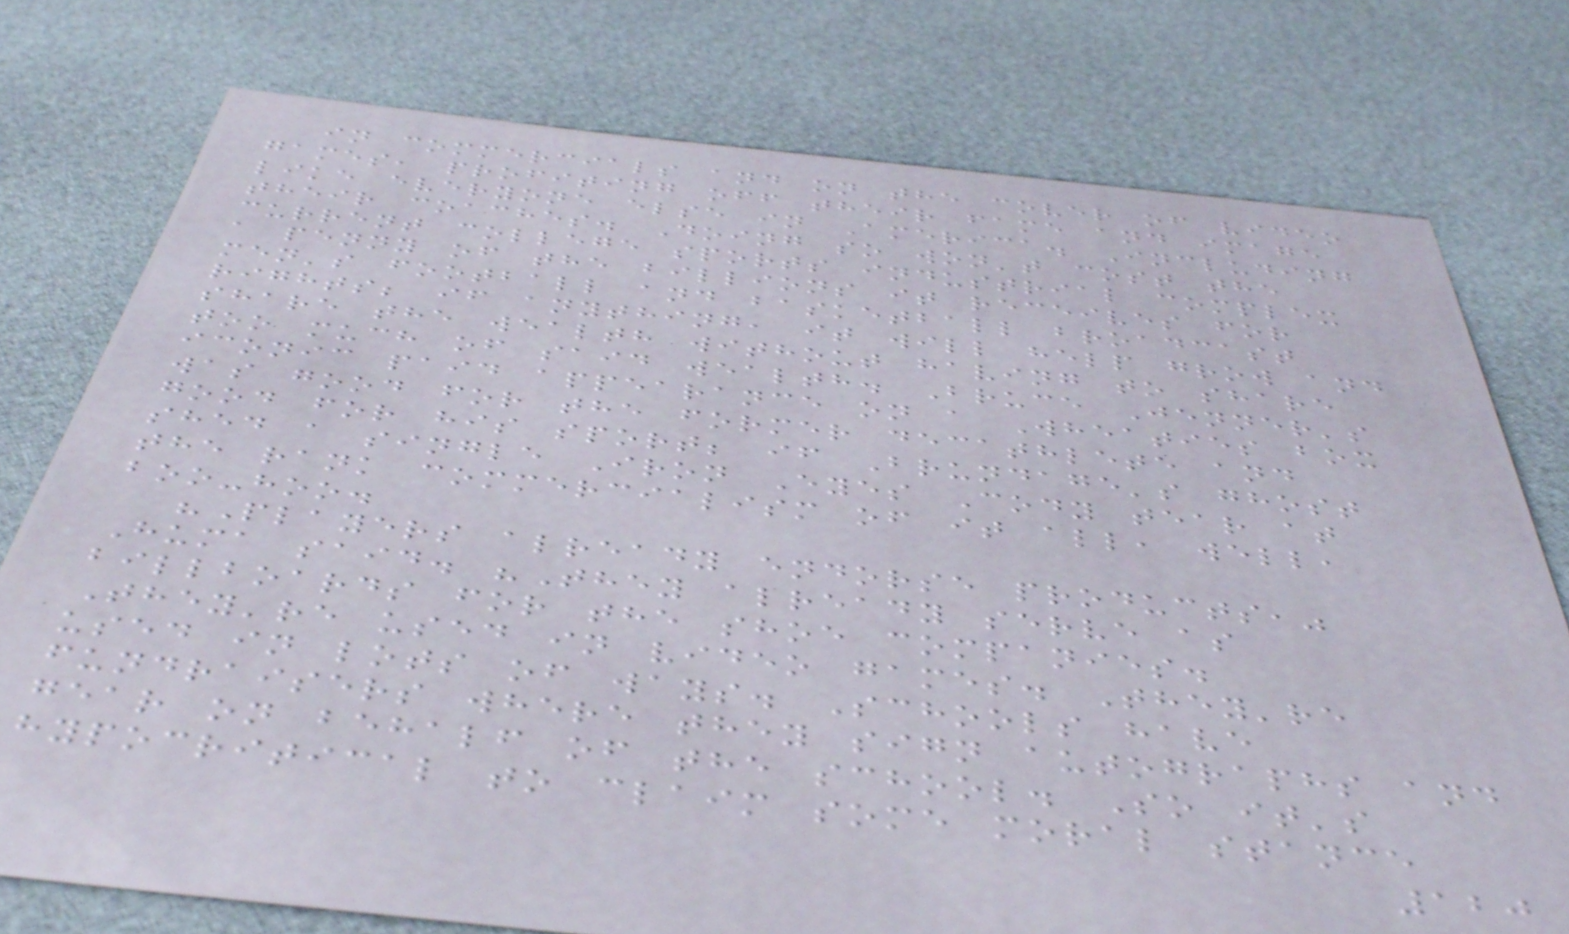in commercials and on the cover of video
games, profiting off their fame and image
like everyone else in America. Including
their coaches. Doing so won't cost the
current college sports industrial complex
a penny of the billions it receives for
men's football and basketball broadcast
rights; if anything, it will help grow and
share the wealth without having to share
too much of said wealth. Bruce Jenner's
iconic paid appearance on a Wheaties box
was good for the former decathlete and
good for his sport; if Brundage's ghost
shed a single Iron Eyes Cody tear at
the rank commercialism of it all, well,
boo-hoo.
"Players already endorse products,"
Huma said. "They already serve as
billboards for the shoe companies.
They're used in video games. They're
used in lots of ways. Schools have
fundraisers where they sign autographs and
gear on behalf of the school. So it's
hypocritical to claim some moral stance
120
